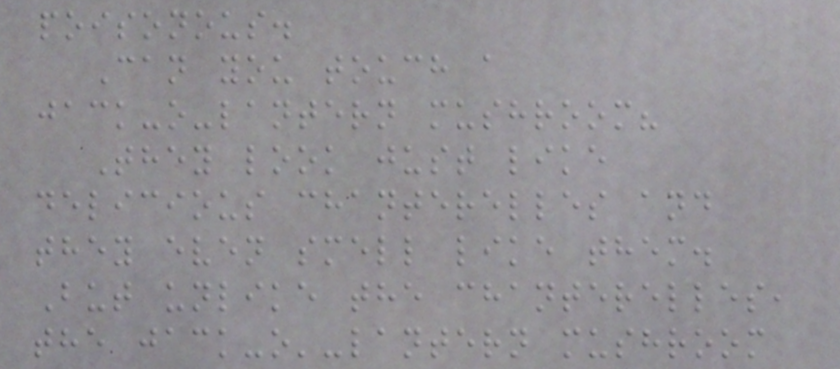poisonous.
Can you touch a
jack-o-lantern mushroom?
They look just like
delicious chanterelles and
they even smell like them.
But unlike the chanterelles,
the jack-o'-lantern mushroom
